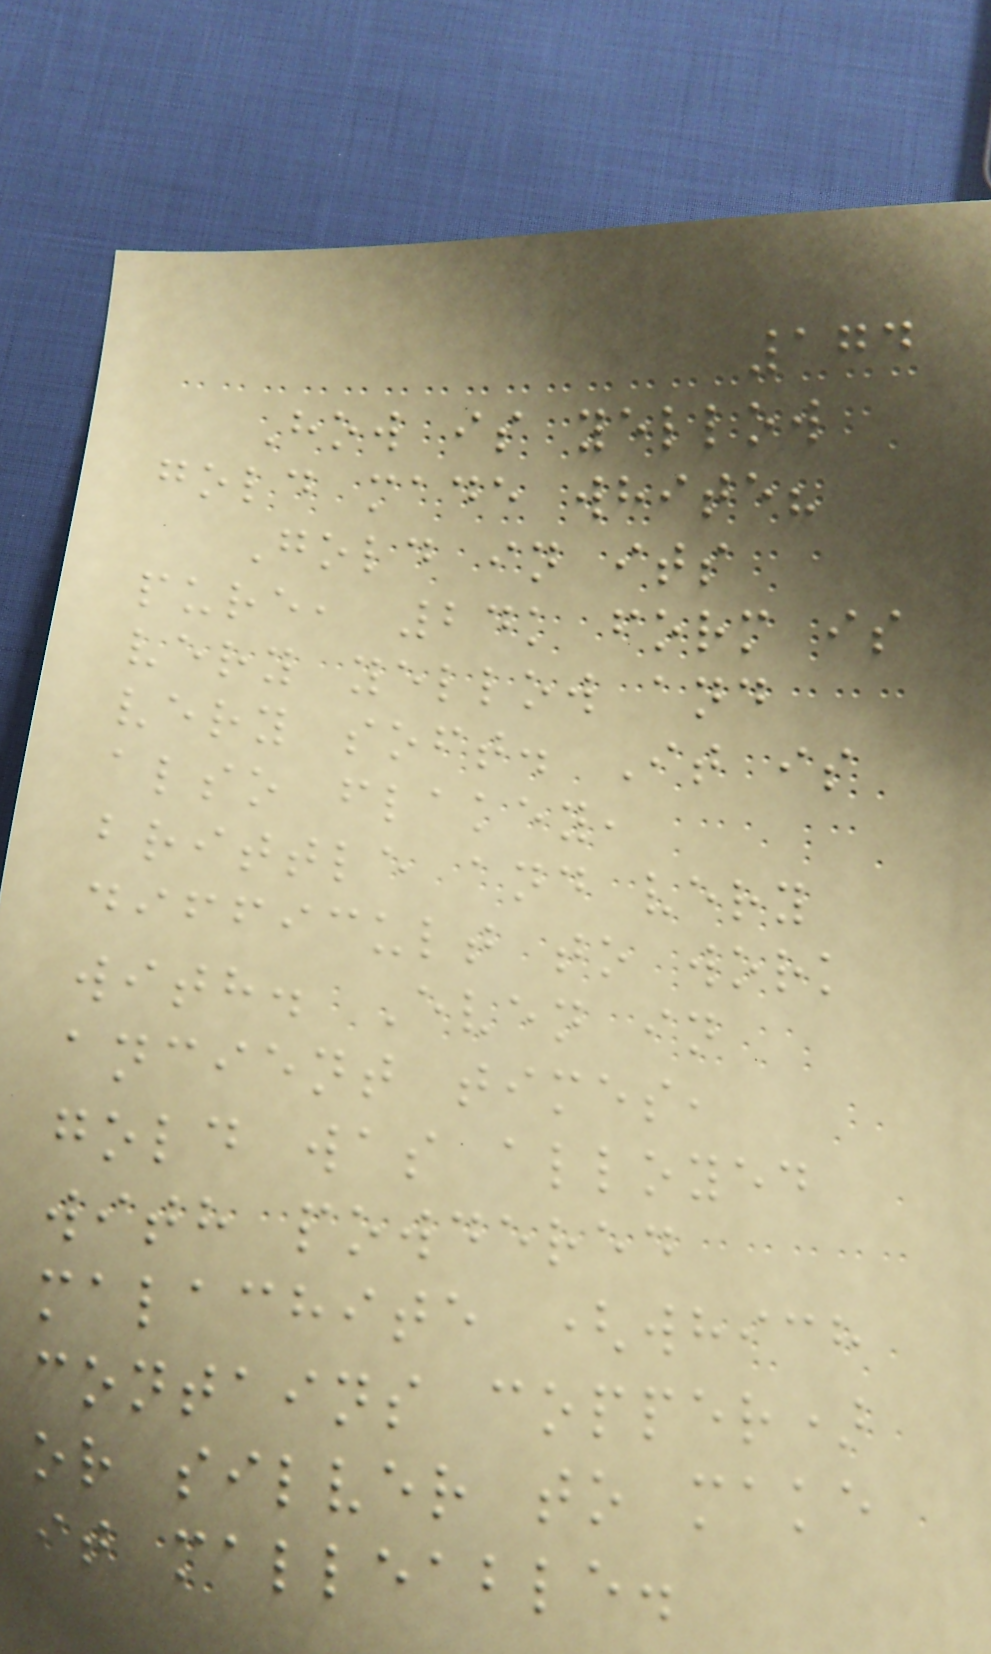174
How is yellow
gold made white?
Gold in its
pure, 24k form is
very yellow and
very soft. It is
also flakey,
brittle and very
difficult to work
with. Even in
ancient times,
gold was alloyed
with powdered
malachite (which
contains copper)
or silver to make
it malleable.
